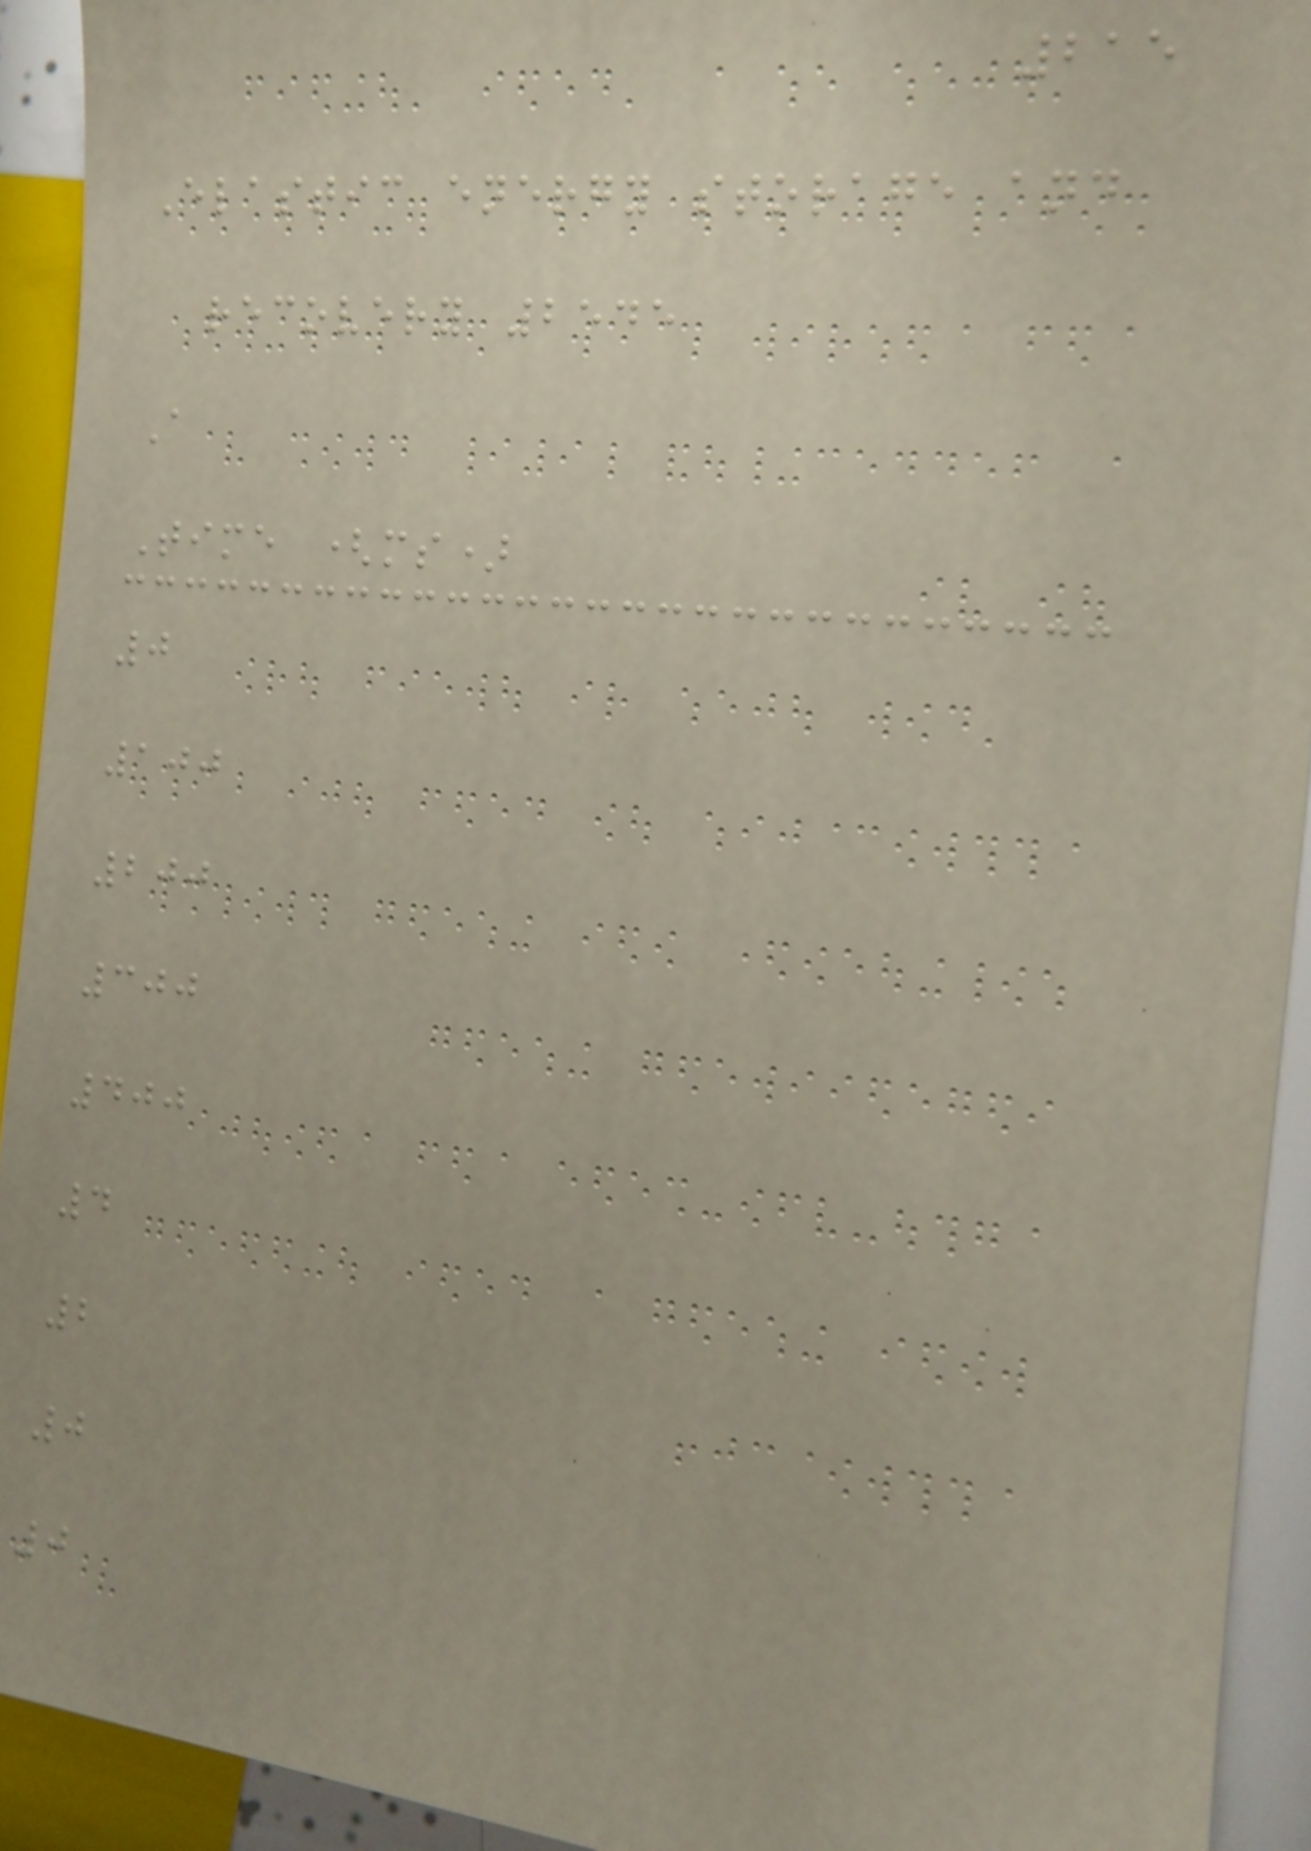215
Elastic energy storage and
recovery 2545
A
Time (ms)
0
100
200
300
400
4
2
0
0
